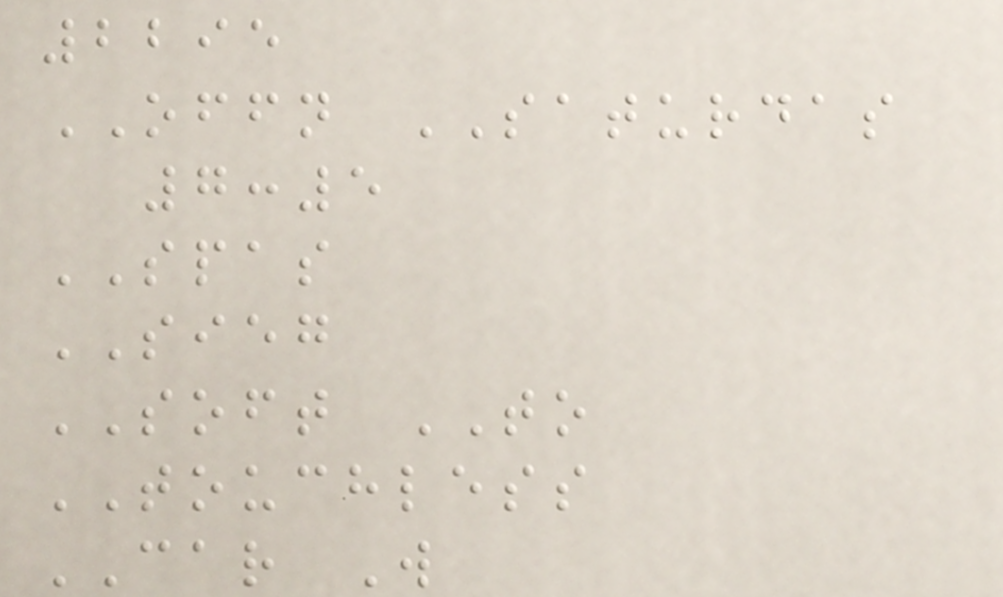2295
OFFN SATURDAS
7:5
SPAS
SIEG
SOFT TO
TOUCHLESS
CAR W
